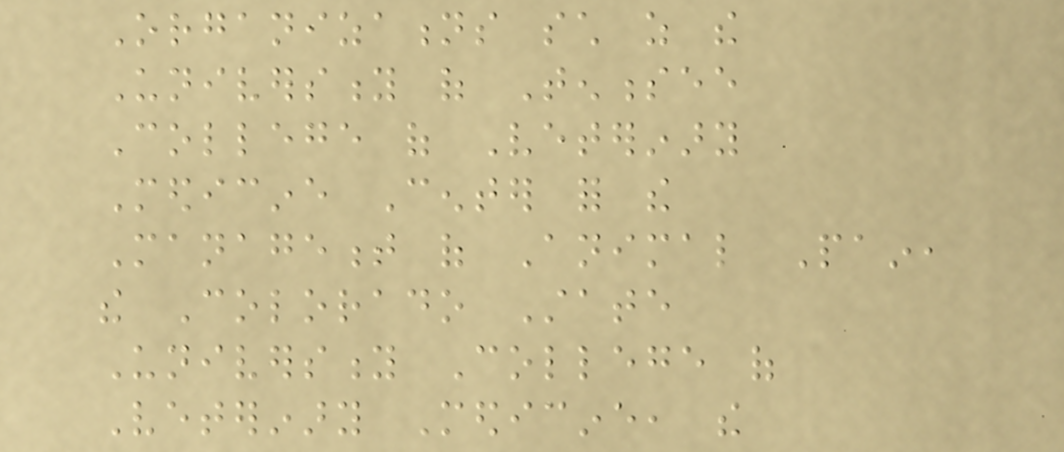Organizations such as the
University of Tennessee
College of Veterinary
Medicine Center for the
Management of Animal Pain,
the Colorado State
University College of
Veterinary Medicine, the
